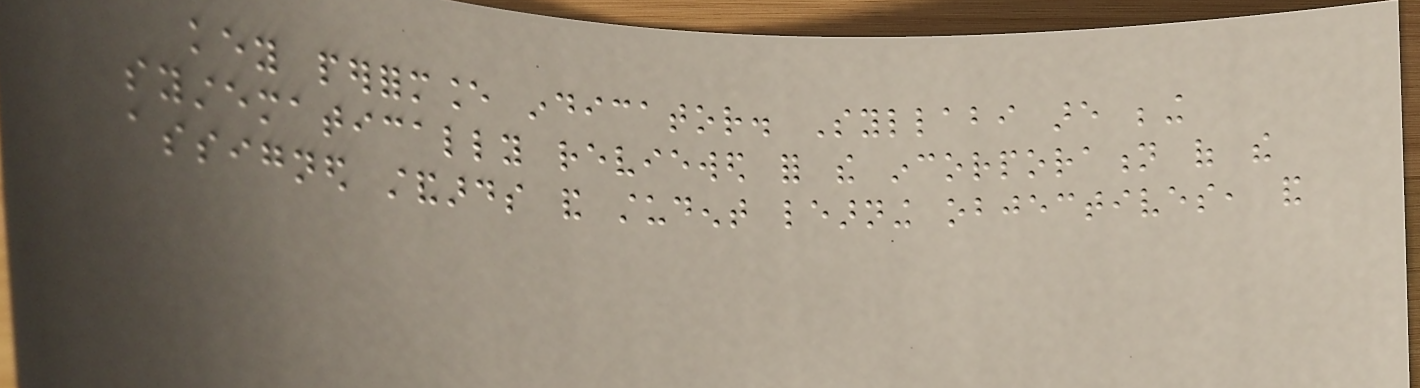key performance indicator. Syllabi are being
systematically reviewed for the incorporation of the
assigned standards and student learning objectives, and
